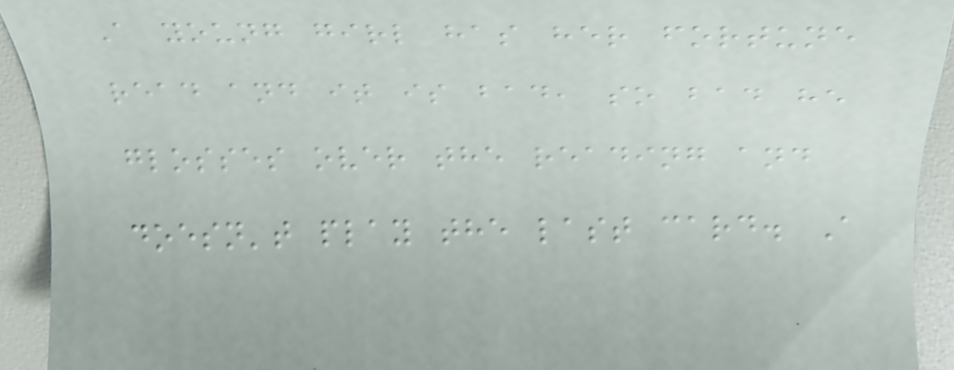A young girl has her fortune
read and it is bad, so bad he
glosses over the reading and
doesn't play the last card. A
